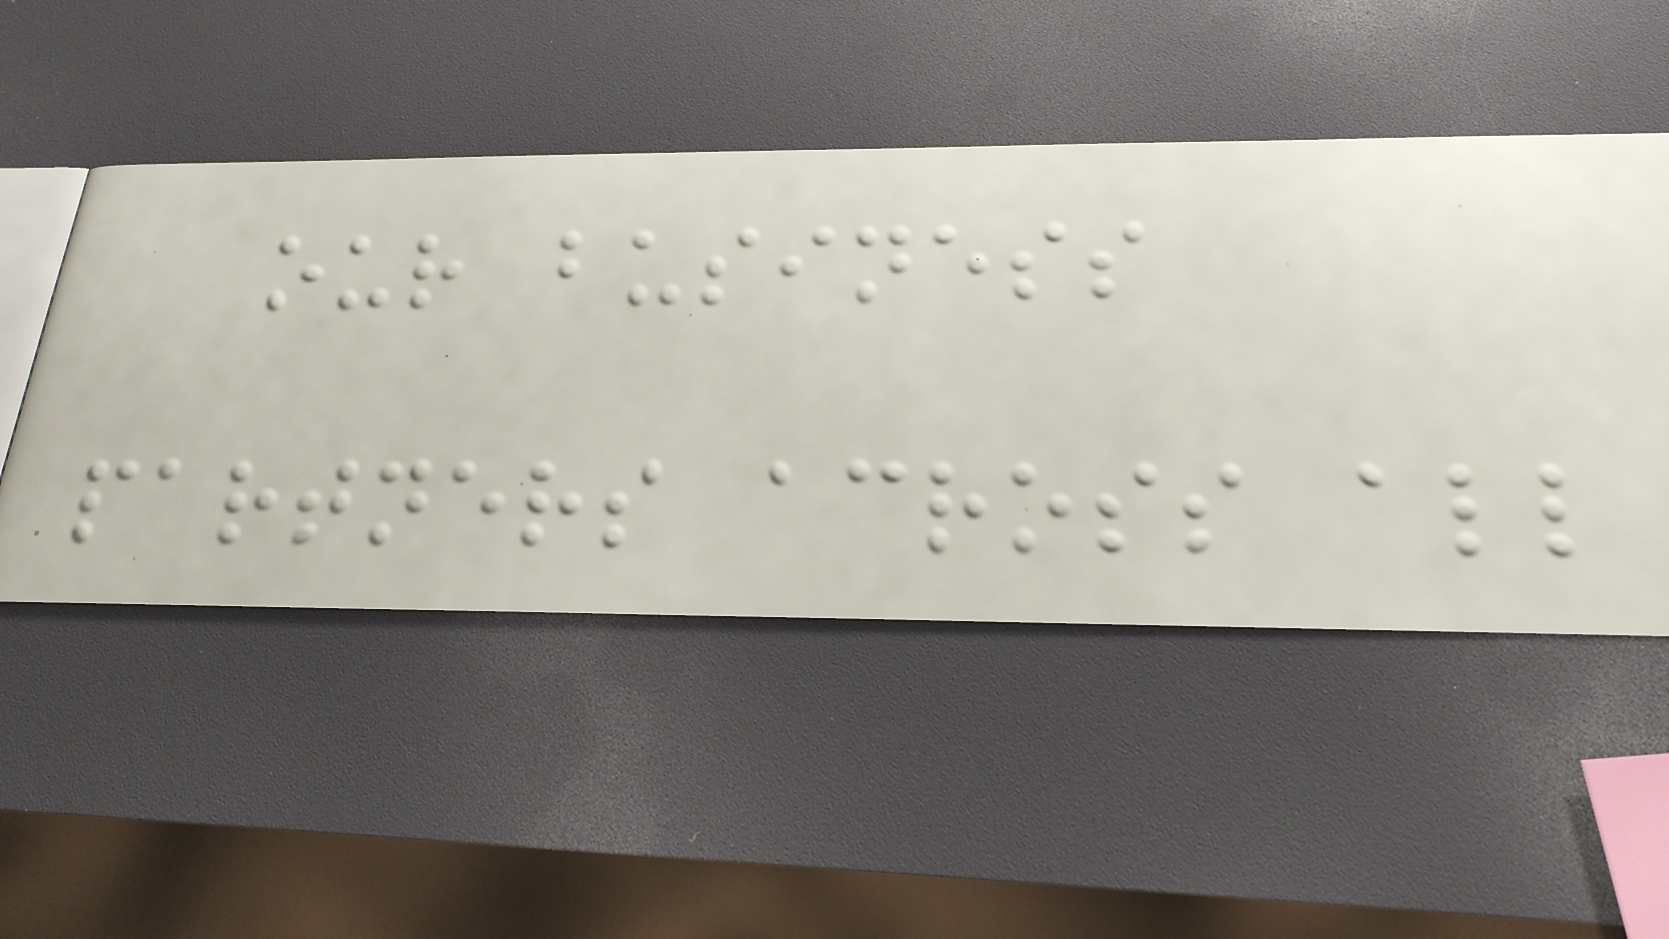our business
partners across all
